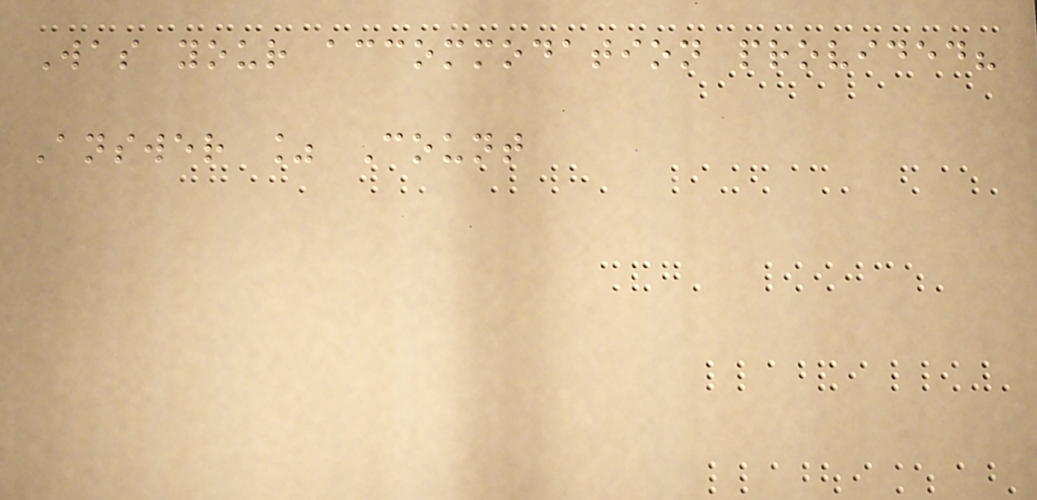Was your accommodation provided?
Answer % Count
